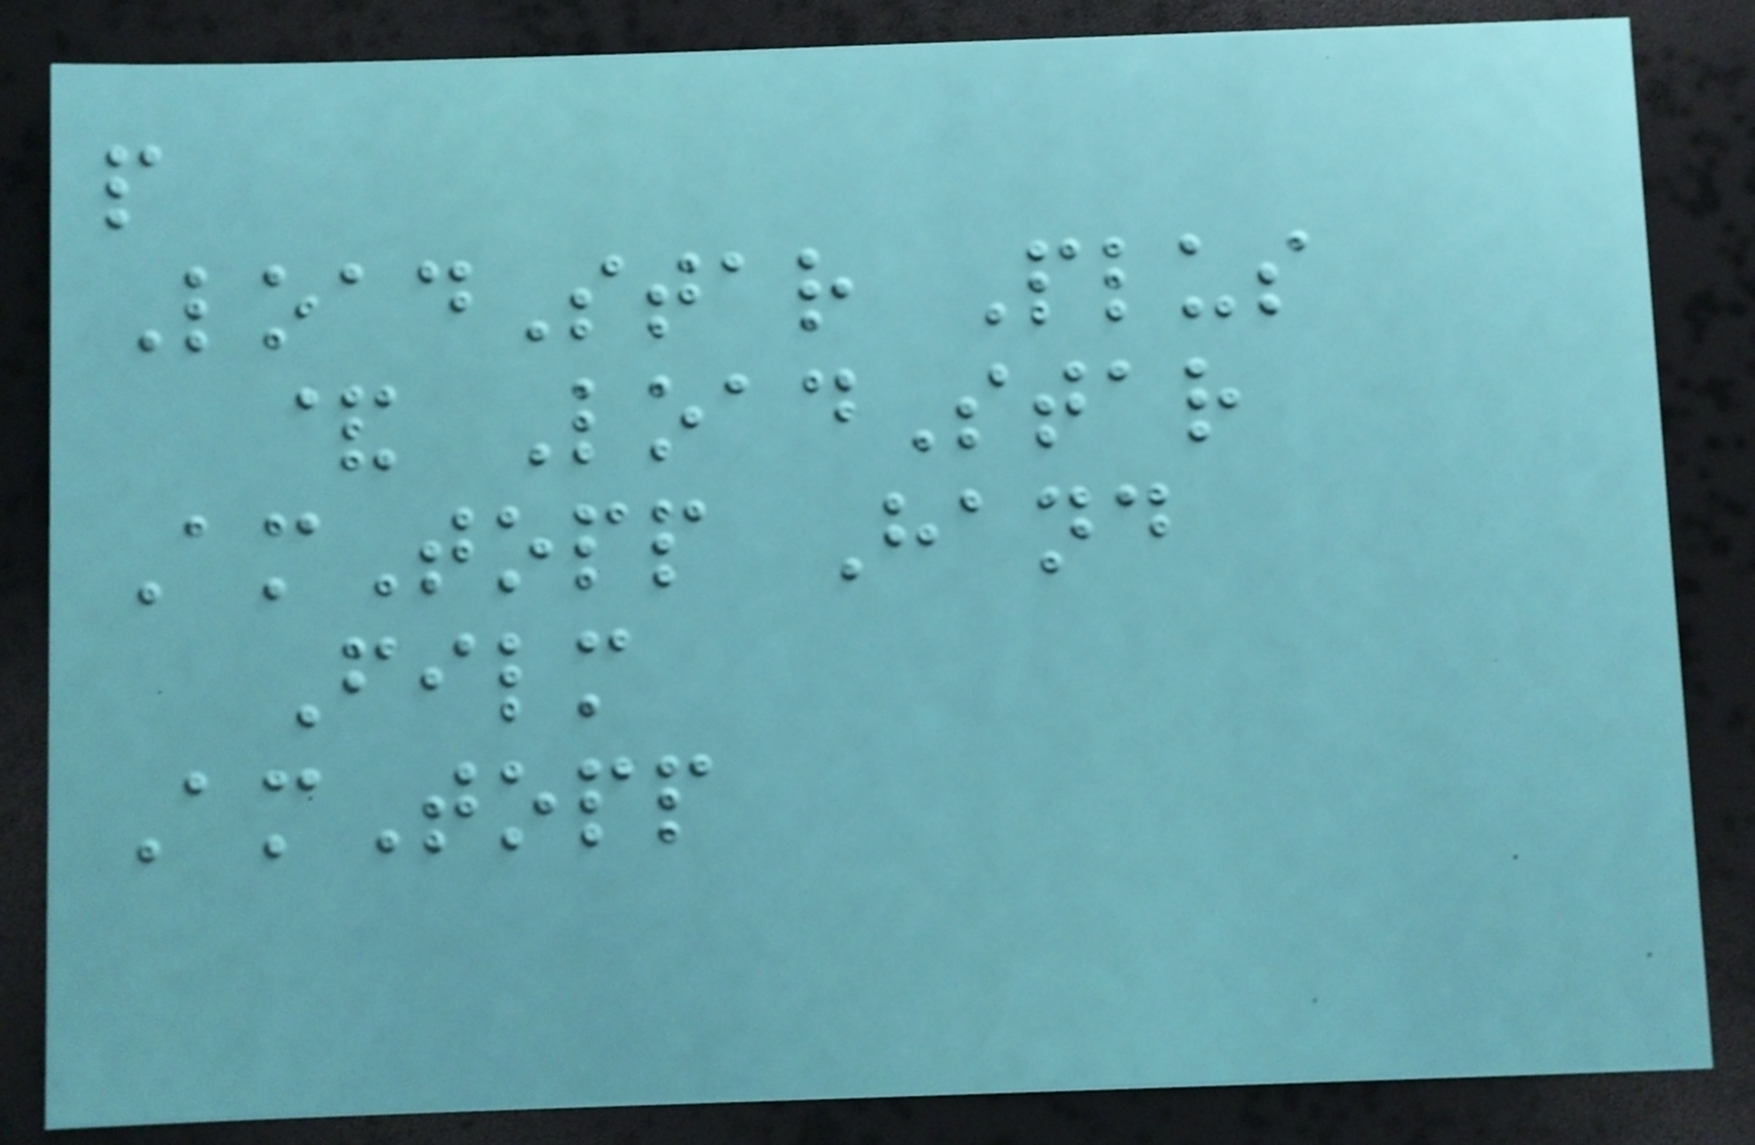p
LoadStar Plus
& LoadStar
AmTopp Hand
Film
AmTopp
